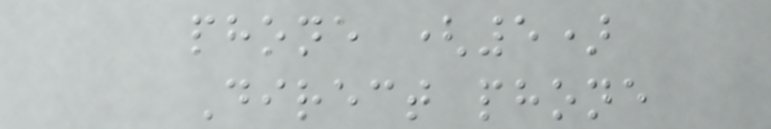phone (5)
Direct phone
